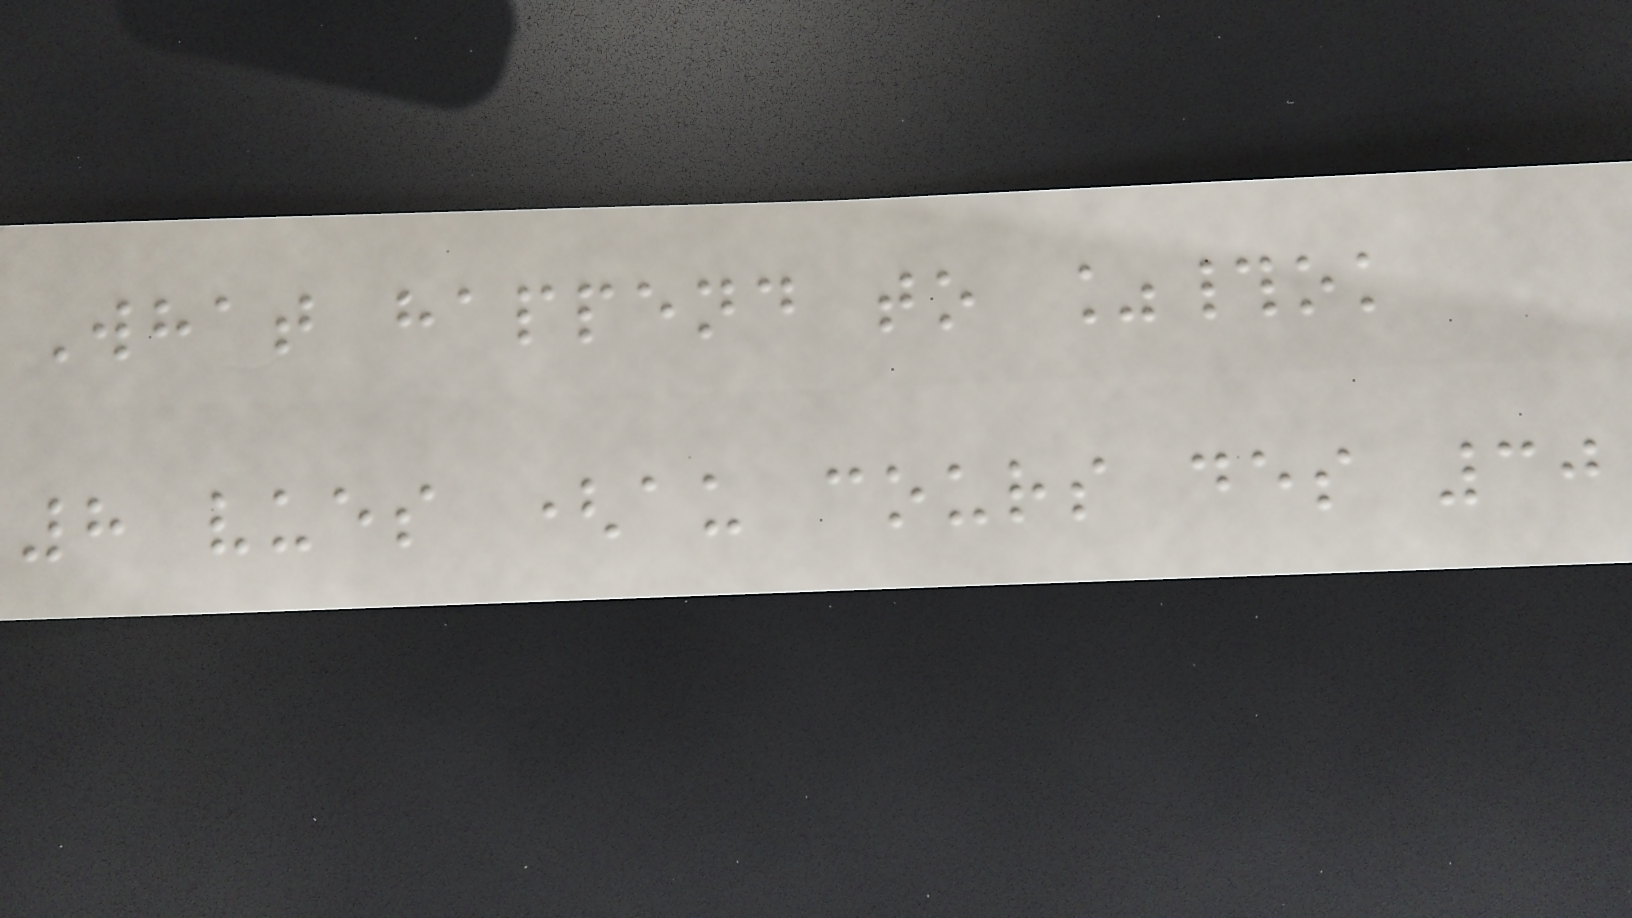What happend to %#ok
8 vues (au cours des 30
